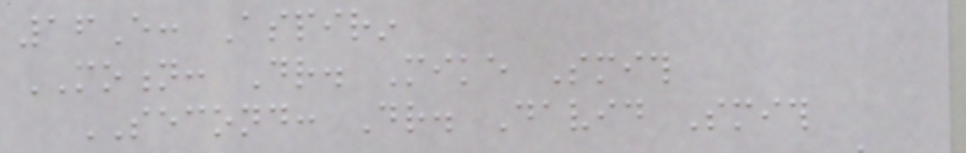16E: Aspirin
MOTION: Dr. Mike Smith
SECOND: Dr. David Smith
